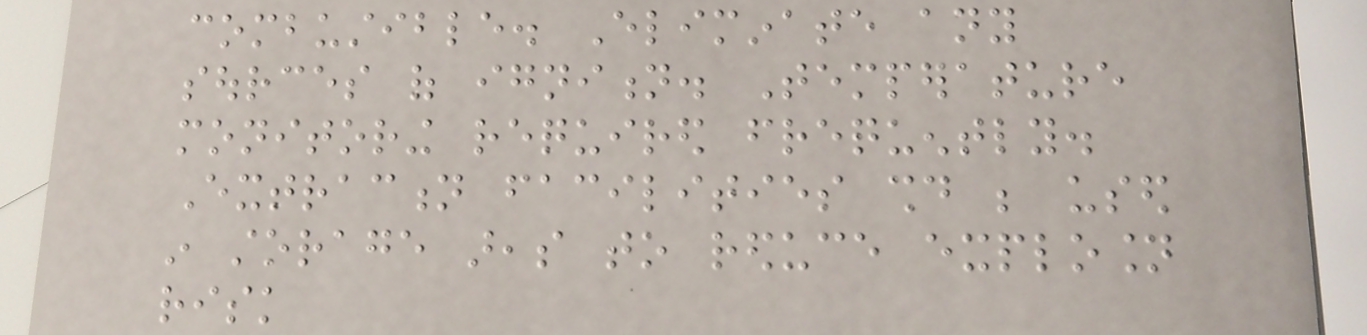combustible. Eliminate any
sources of ignition. Temperature
monitoring required frequently.
Extraction facilities should be used
in storage areas to reduce explosion
risk
